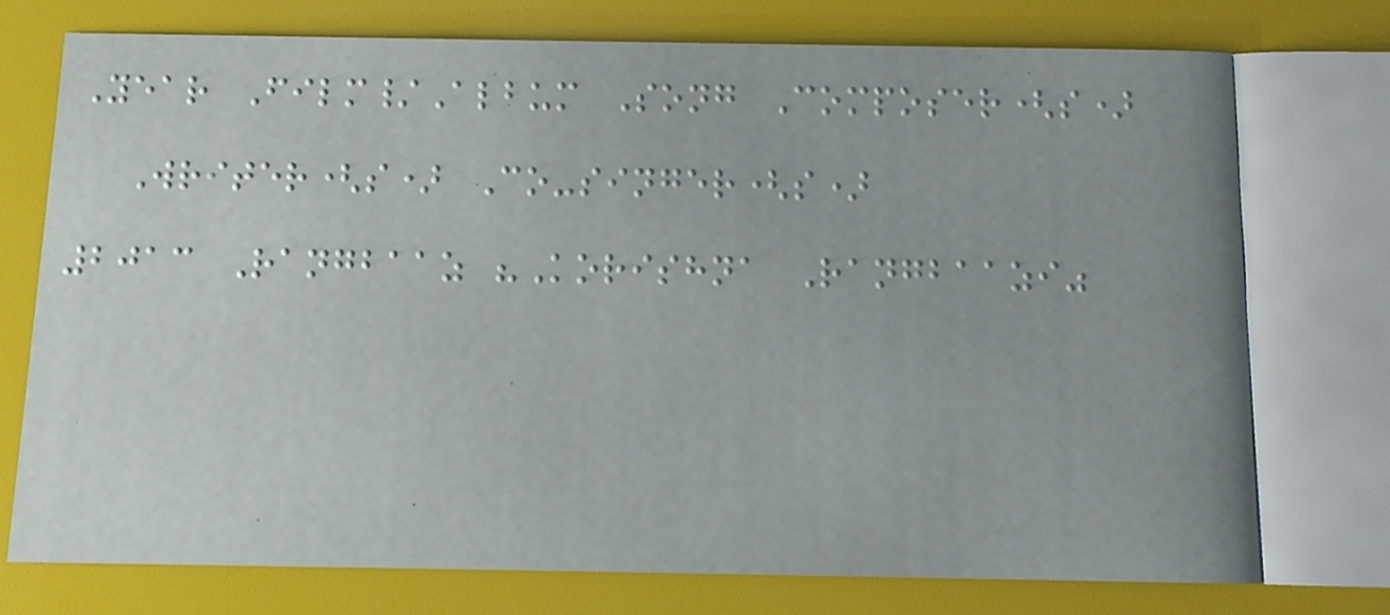Year Film/Album Song Composer(s)
Writer(s) Co-singer(s)
2013 Rangbaaz "Korishna Rangbaazi"
